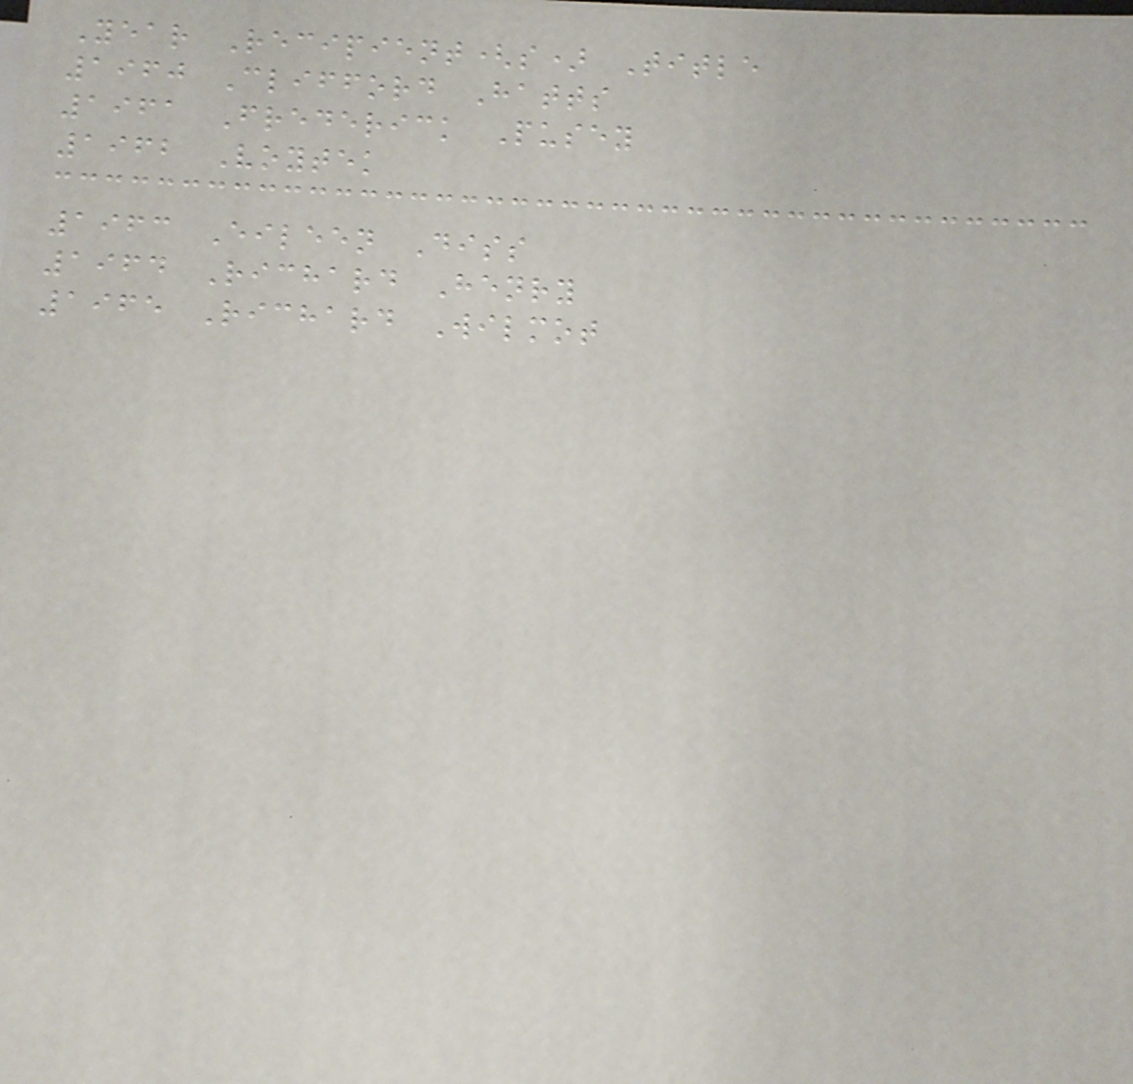Year Recipient(s) Title
1960 Clifford Hatts
1961 Frederick Pusey
1962 Voytek
1963 Eileen Diss
1964 Richard Henry
1965 Richard Wilmot
